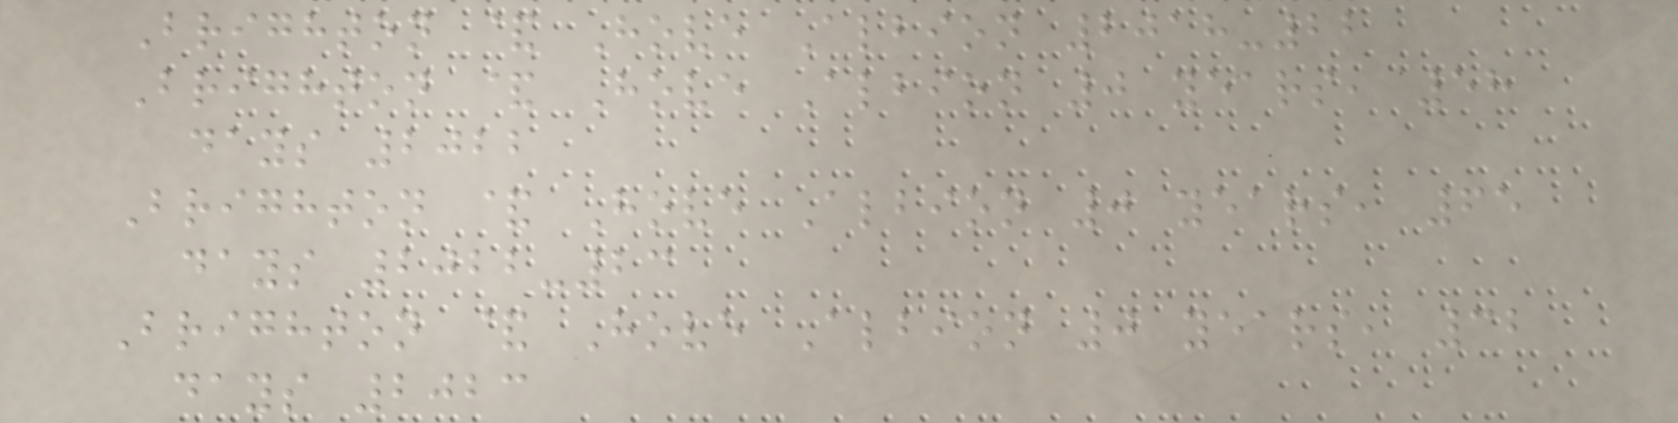Brighton & Hove Albion 2018-22
Brighton & Hove Albion 0 years, 58
days 2022
Brighton & Hove Albion 0 years, 65
days 2022-23
Brighton & Hove Albion 0 years, 32
days 2023
